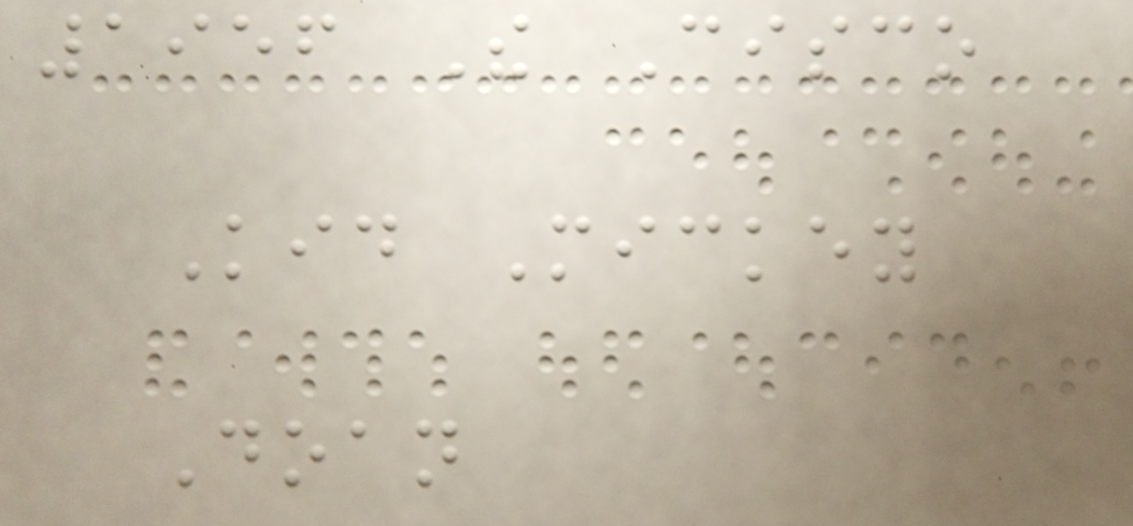1956 The Cisco
Kid Mickey
Doan
